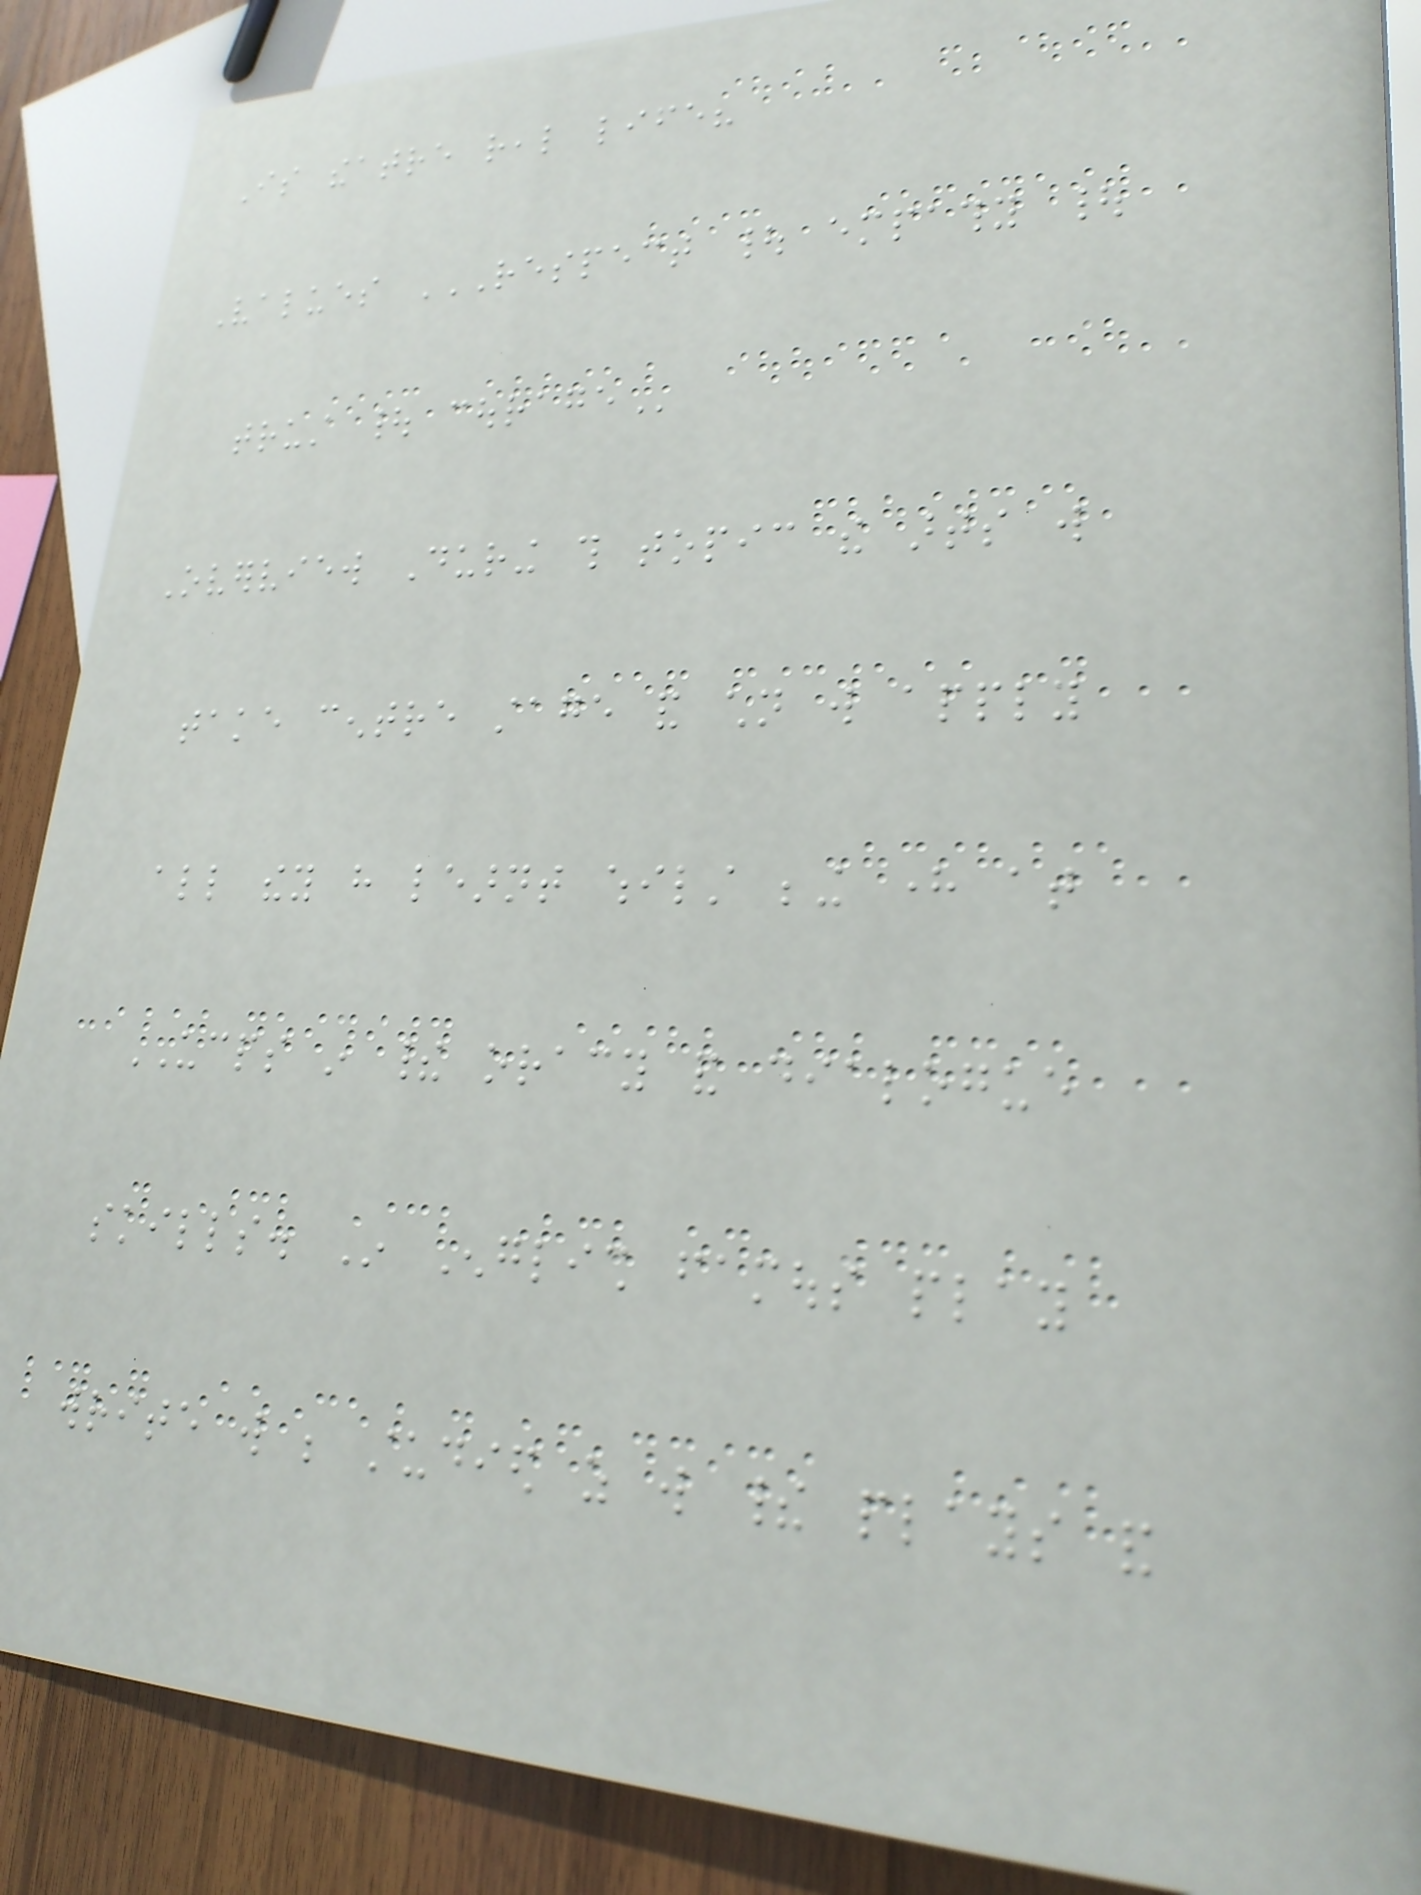Is theatre real life?
Values RESPECT | EMPATHY |
TRUST | COURAGE
Overview During this topic the arts will
take centre stage and children will apply
all they have learnt whilst being here at
UCPS in their oracy and dialogue
skills. In English famous play
write will be studied as will their plays and
